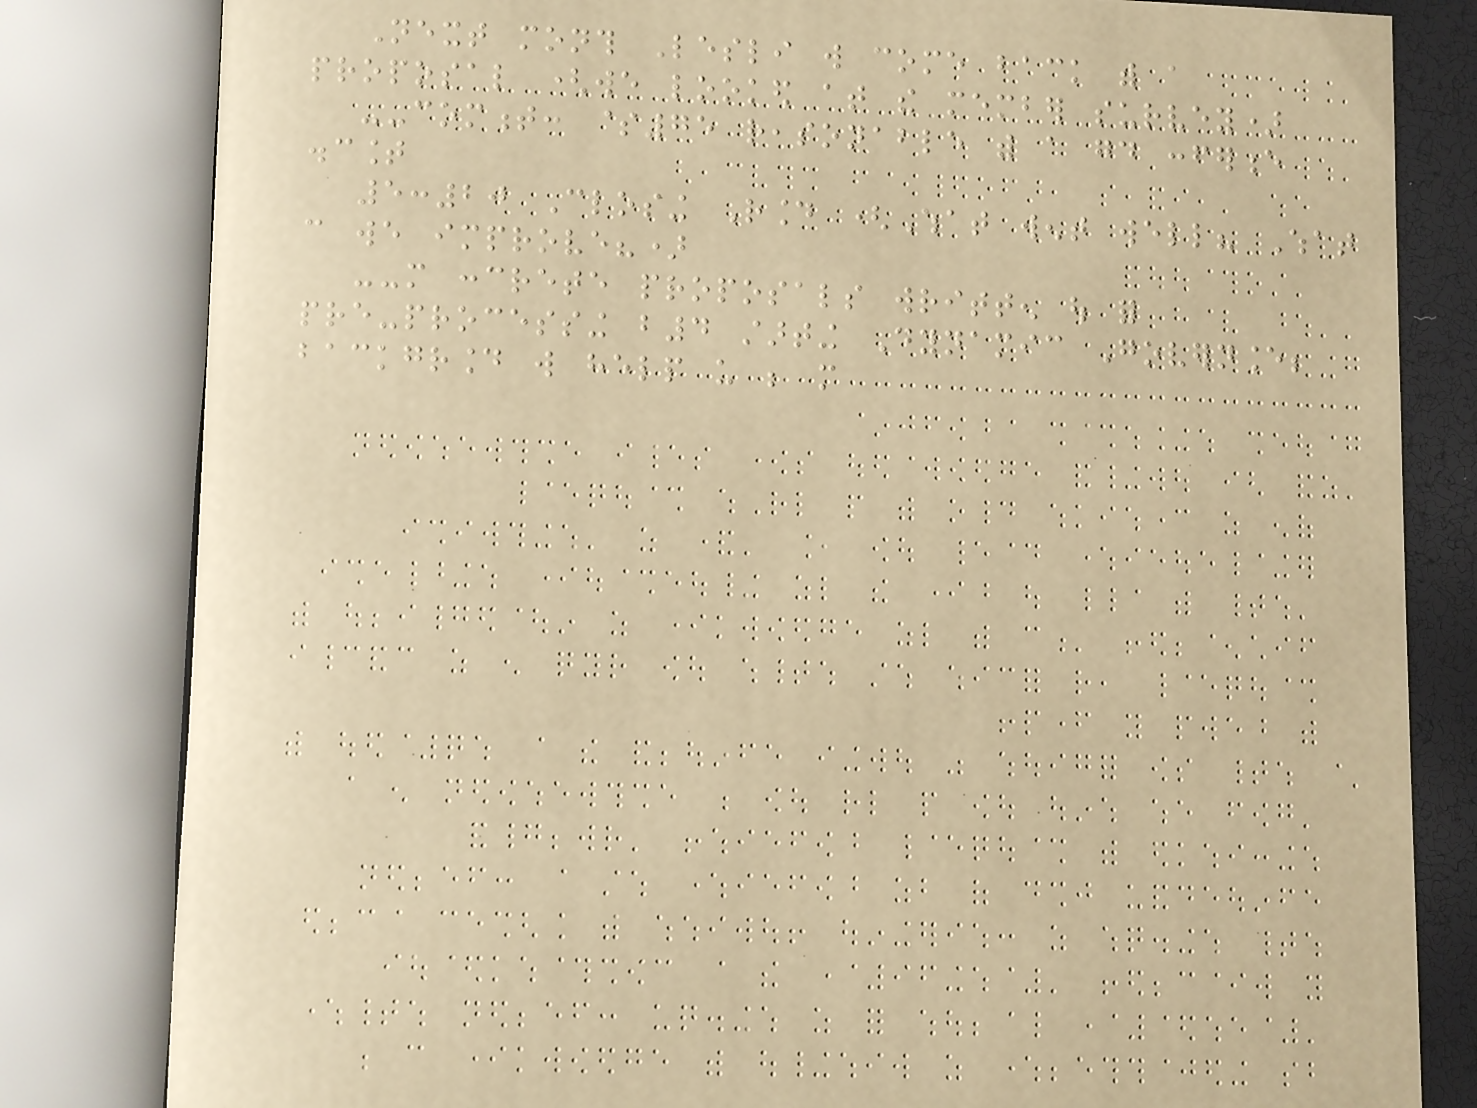Next month Lesli will come back with a
proposal (we looked at the member survey)
--comment: $75 reasonable with a good conference
discount
5:20 Closing Round (What went well? What
can we improve?)
--more concrete proposals written out for
pre-processing b4 starting Dynamic Governance;
background will help us be more
